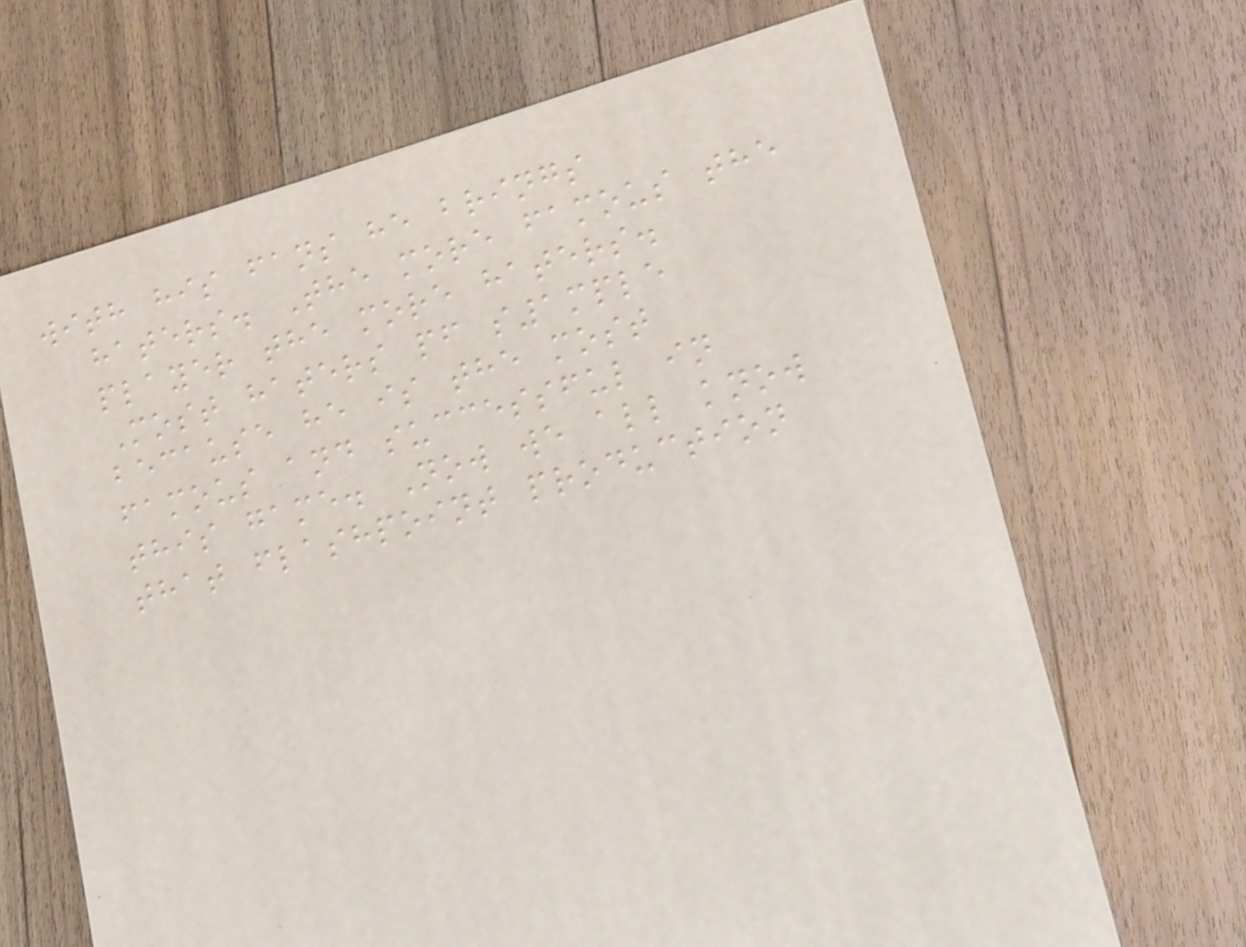with his fans he brings
haters. The more famous the
player the more haters.
Most haters pf s1mple
because he is the most
famous and successful in
this game. Now we all know
that flashpoint production
